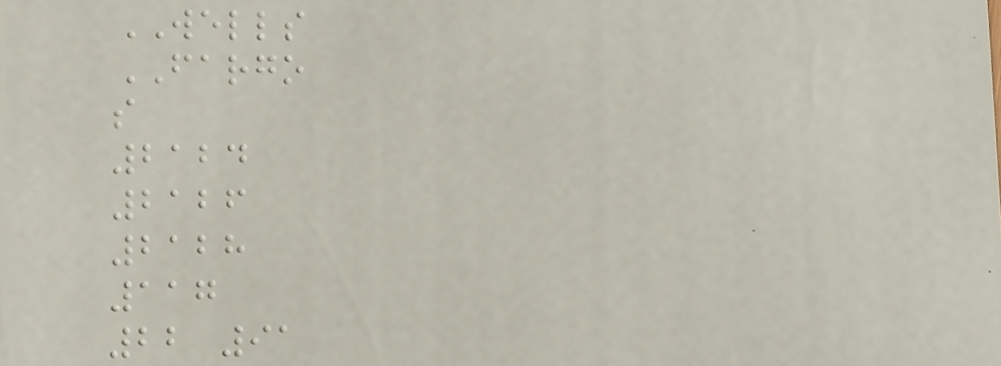WELLS
FARGO
s
2124
2126
2128
117
22 91
